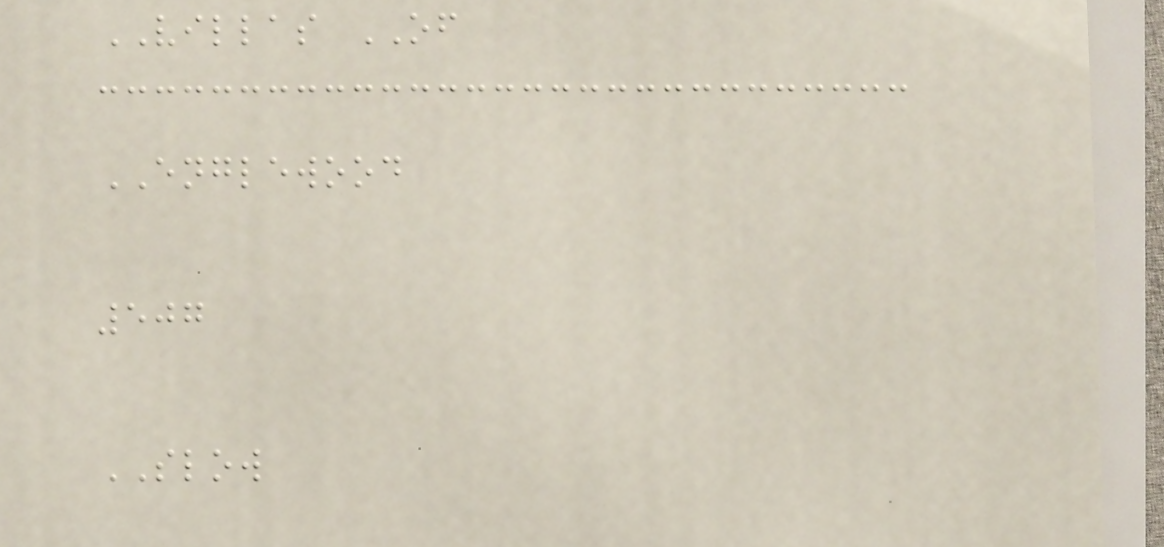VILLAS OF
ENGLEWOOD
507
SLOW
